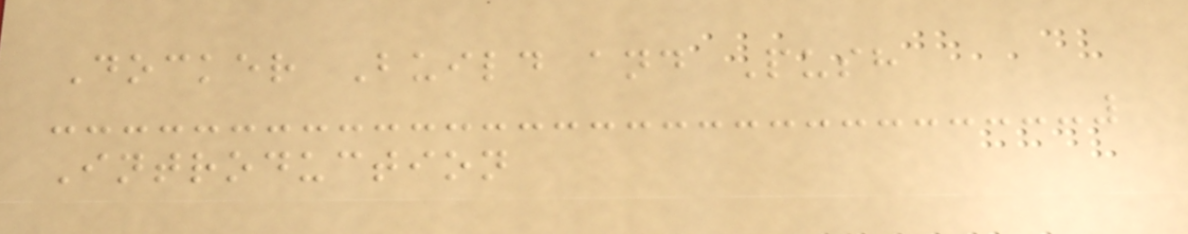Docker Build and Push
Introduction
